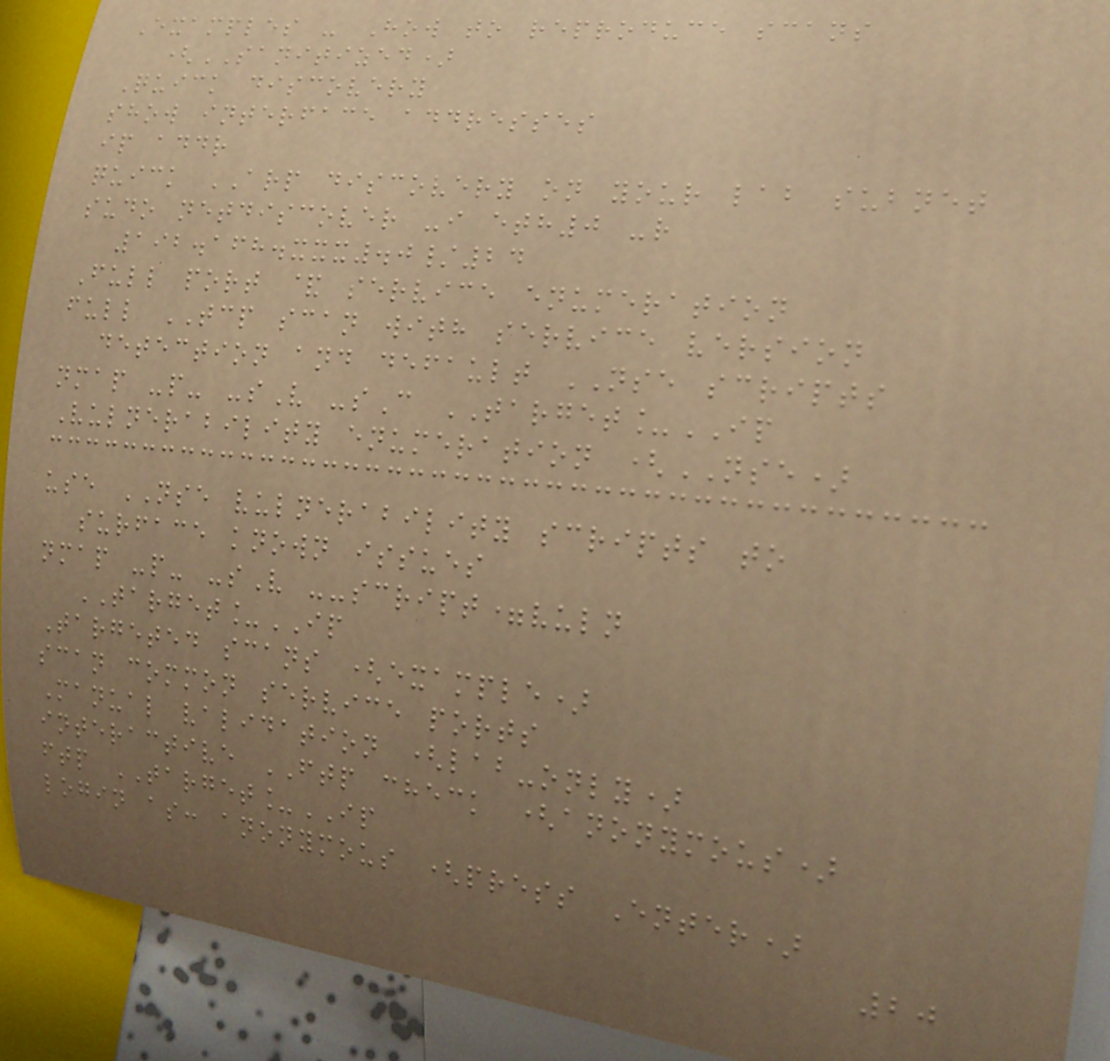Examples - How to reproduce scans
(SANITIZED)
Quick discovery
show interface addresses
ip addr
quick ARP discovery on your lab subnet
sudo netdiscover -i eth0 -r
192.168.xxx.0/24
Full port & service enumeration
full TCP scan with service version
detection and default NSE scripts
nmap -p- -sV -sC TARGET_IP
Vulnerability enumeration (NSE)
use NSE vulnerability scripts to
surface known issues
nmap -p- -sV --script=vuln
TARGET_IP
Targeted scans (example)
scan common service ports
Manual validation (lab-only)
interactive FTP check (anonymous)
ftp TARGET_IP
login as: anonymous (press Enter)
20
